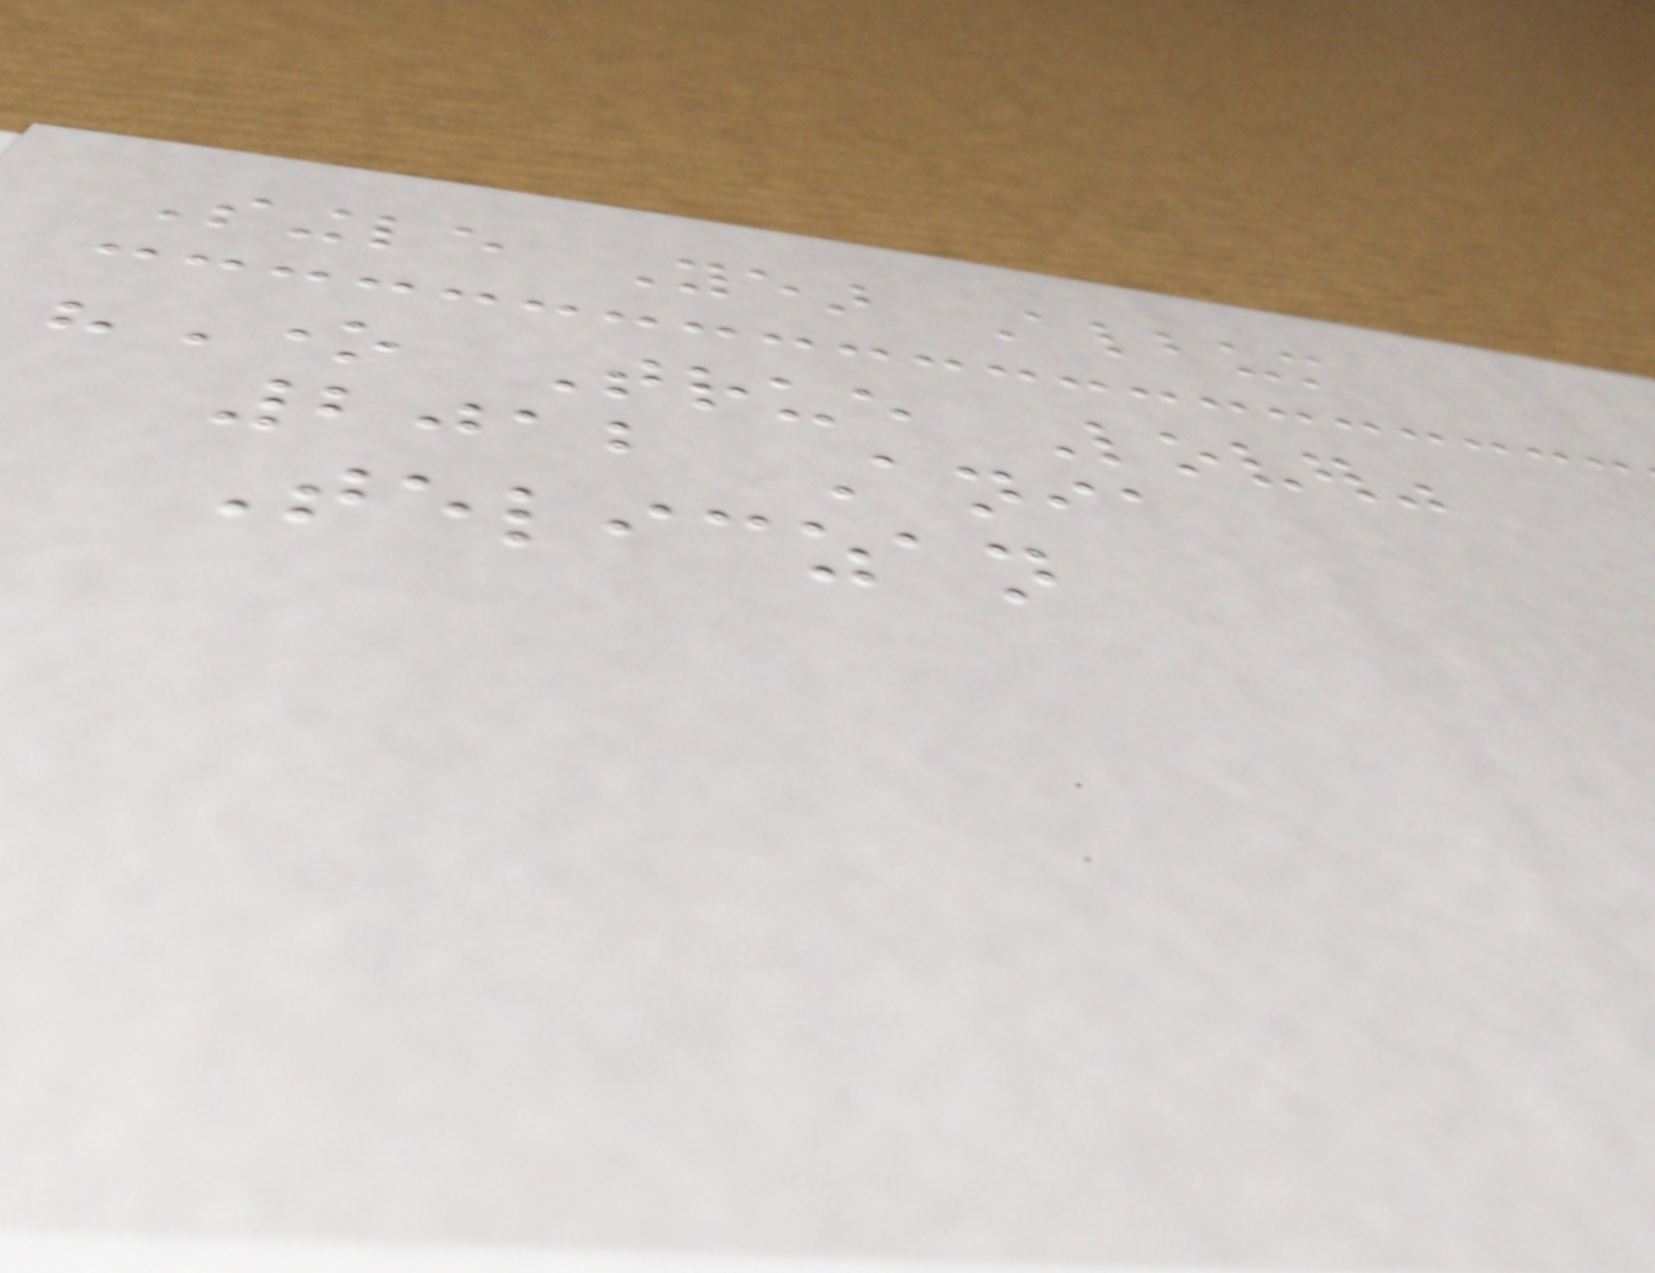Single Year Album
"One True Lover"
2012 Ania
Teliczan
